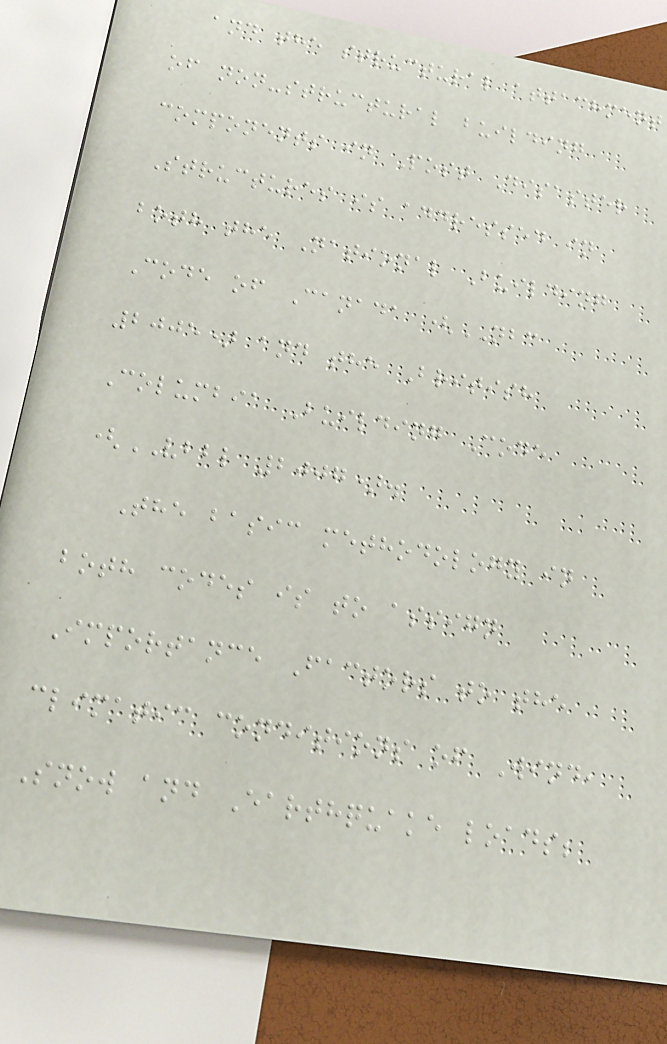and the structural attachment
of non-structural building
components in Post Disaster
Structures is addressed in
both the National Building
Code of Canada (NBC
2005) and the British
Columbia Building Code
(VBBL 2007).
The basic methodology in
both codes is to assign
Importance Factors to the
climatic conditions of Wind,
Snow and Earthquake loads;
